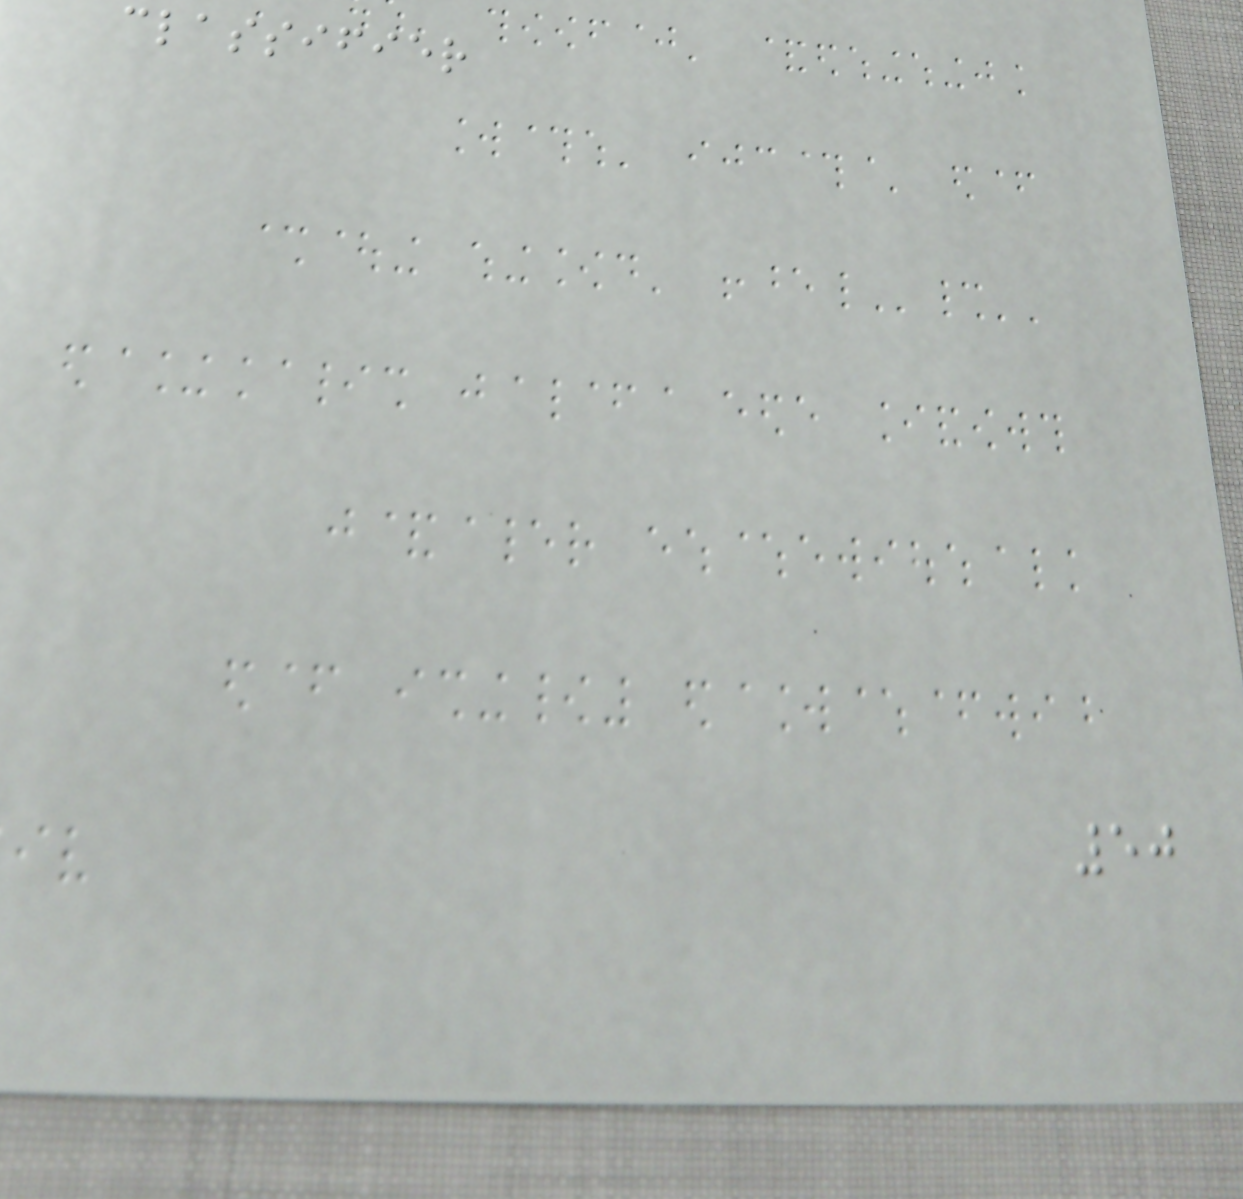classifier
50
